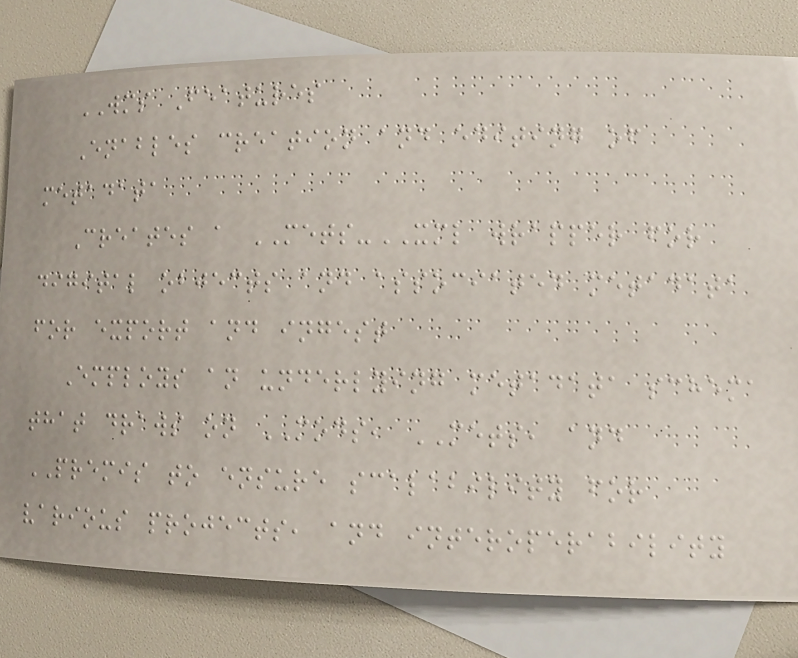WMS Features
Enables creation and editing of
metadata
Creates a METS-XML wrapper for
digital objects and associated metadata
for export and ingest
Employs an underlying metadata schema
that draws on MODS, METS, and
PREMIS to ensure scalability for
various projects, and interoperability
